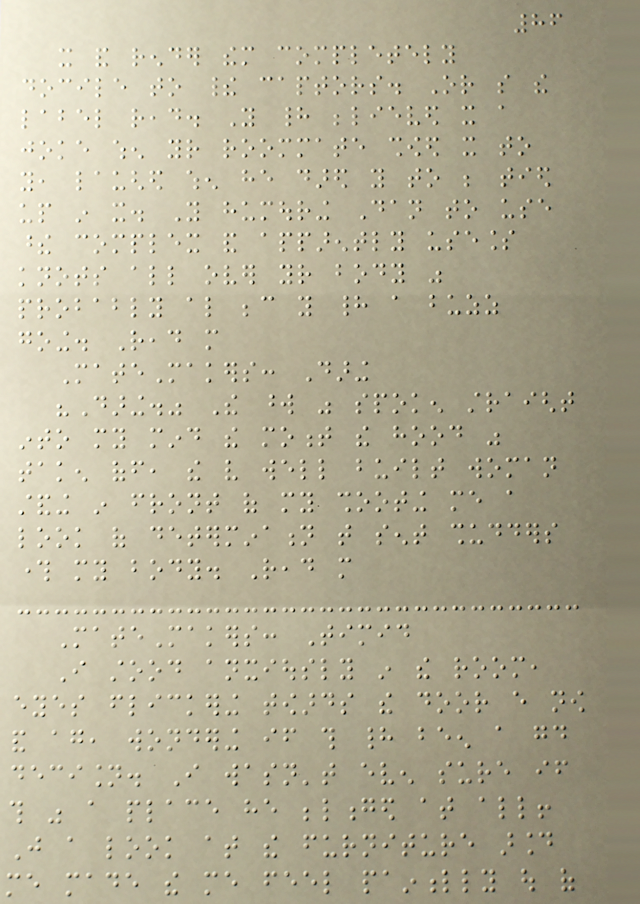86
it and render them completely
docile to their captors. Or so the
label read. You had believed it a
joke when your roommate showed it to
you, laughed when he dared you to be tied
up in it. You humouring Dan to use
these complex and apparently useless
knots all over your body was
probably also because you had a buzz
going. Read more
MateMakers: Daring
"Daring." The word was spoken straight
into my mind the moment the hood was
taken off, the very well built woman
standing in front of my shooting me a
look of determination that sent shudders
through my body. Read more
MateMakers: Timid
I stood anxiously in the room,
eyes flickering towards the door every now
and again, wondering if this had been a good
decision. I wasn't even sure if
this was a place he belonged at all!
Just a look at the furniture around
me made the me feel painfully out of
